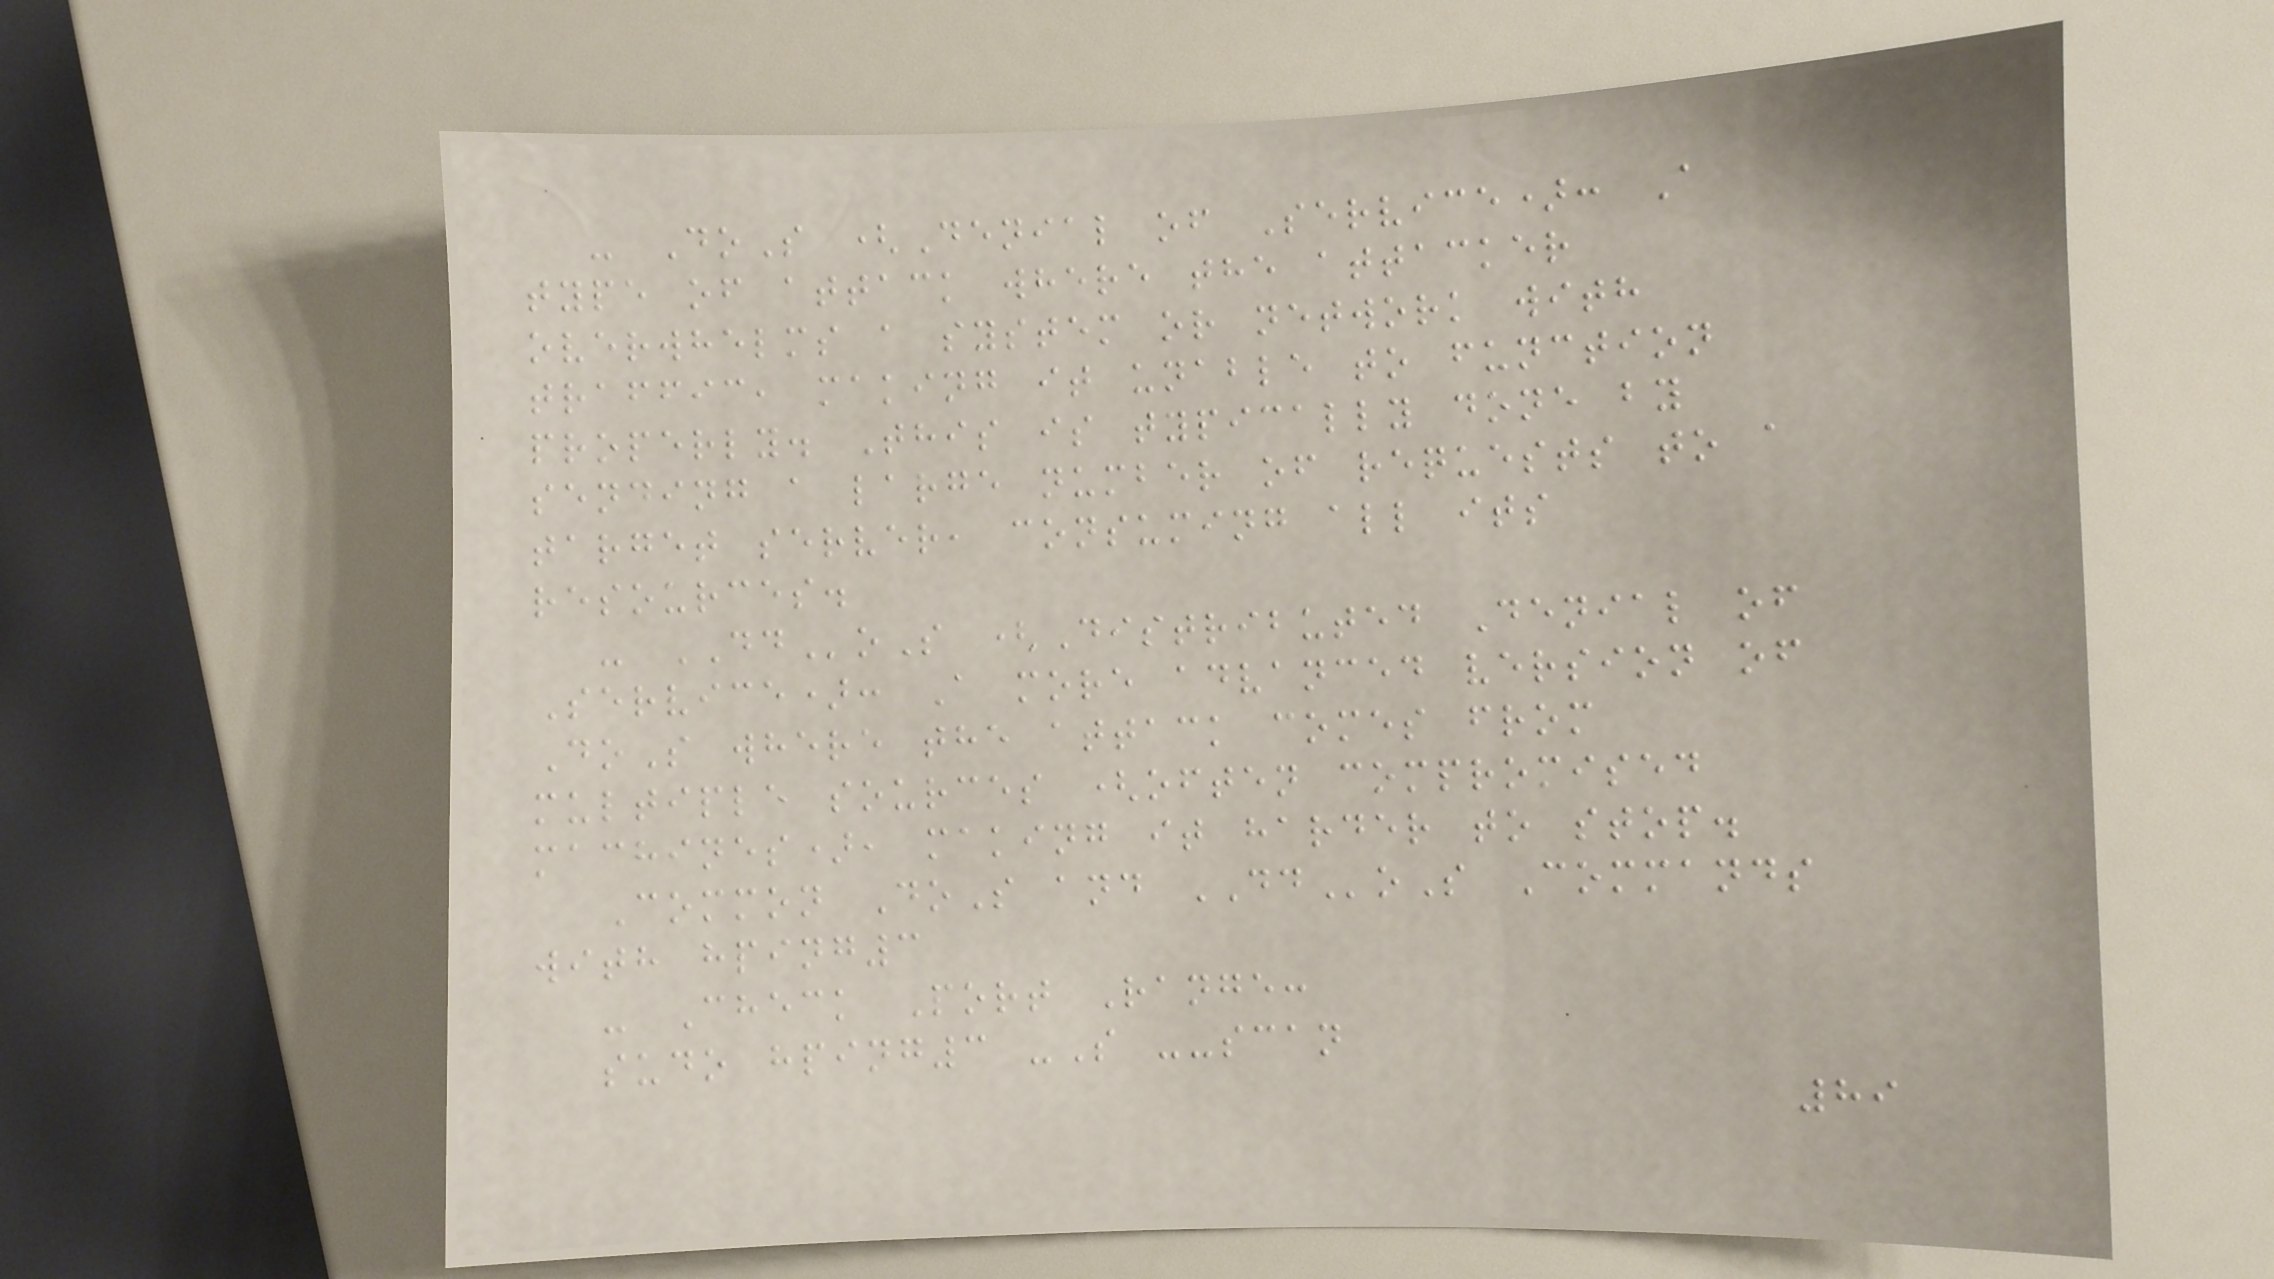- DoS (Denial of Service): A
type of attack where the attacker
overwhelms a system or network with
traffic, making it unable to function
properly. This is typically done by
sending a large number of requests to a
target server, consuming all its
resources.
- DDoS (Distributed Denial of
Service): A more advanced version of
DoS where the attack comes from
multiple sources (often compromised
machines), making it harder to stop.
Common DoS and DDoS Commands
with hping3
- Check Port Range:
sudo hping3 -S --scan
89
